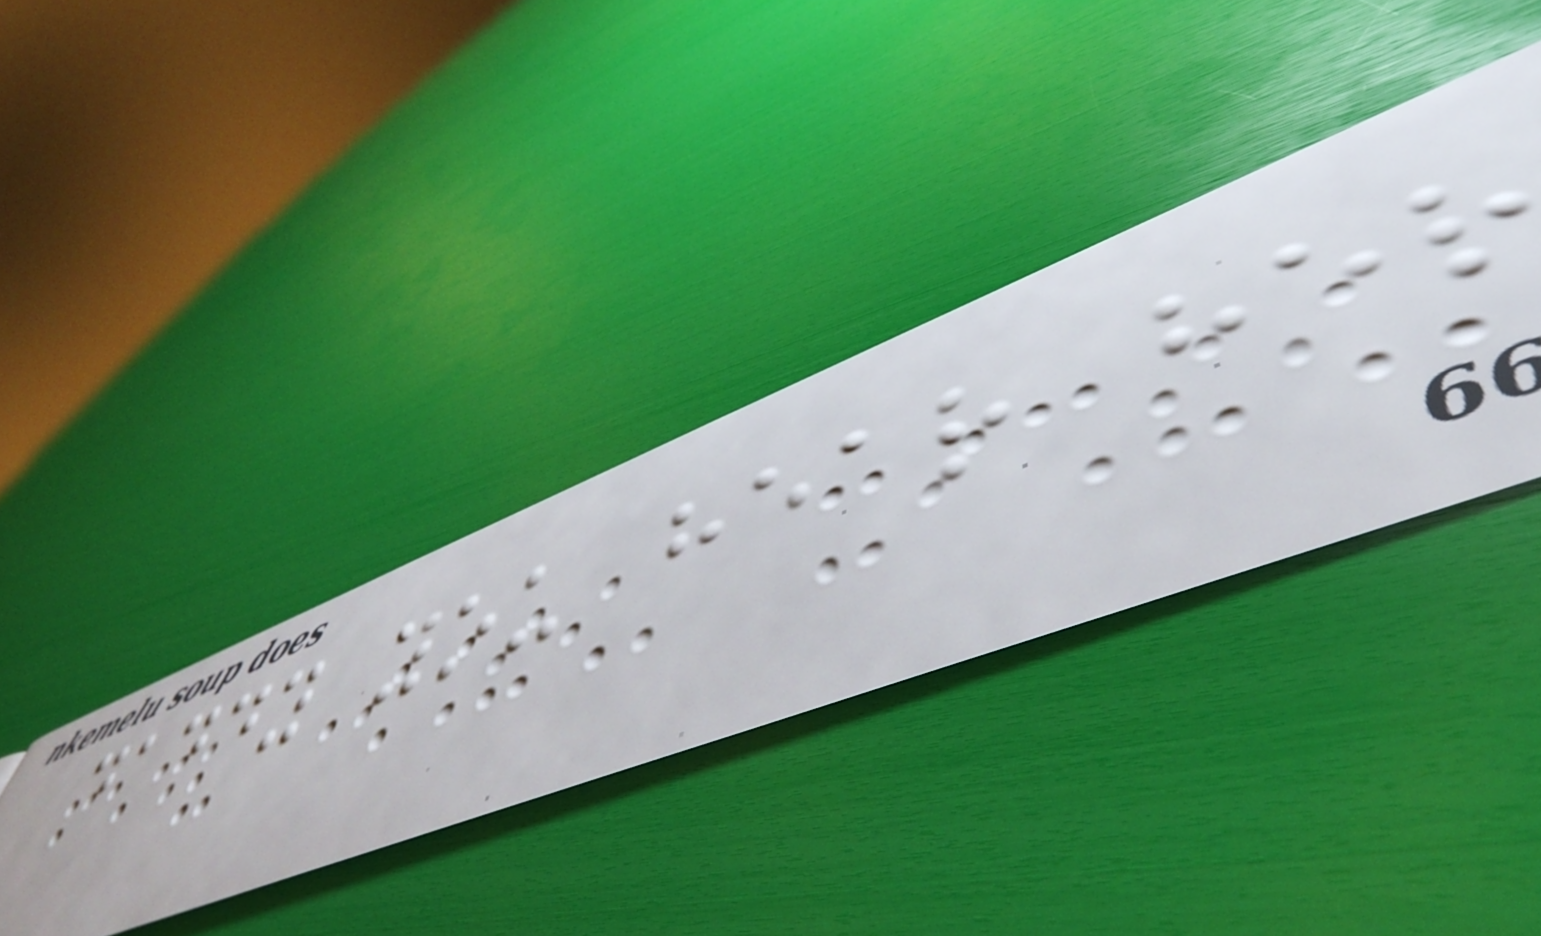daddy you hear her
